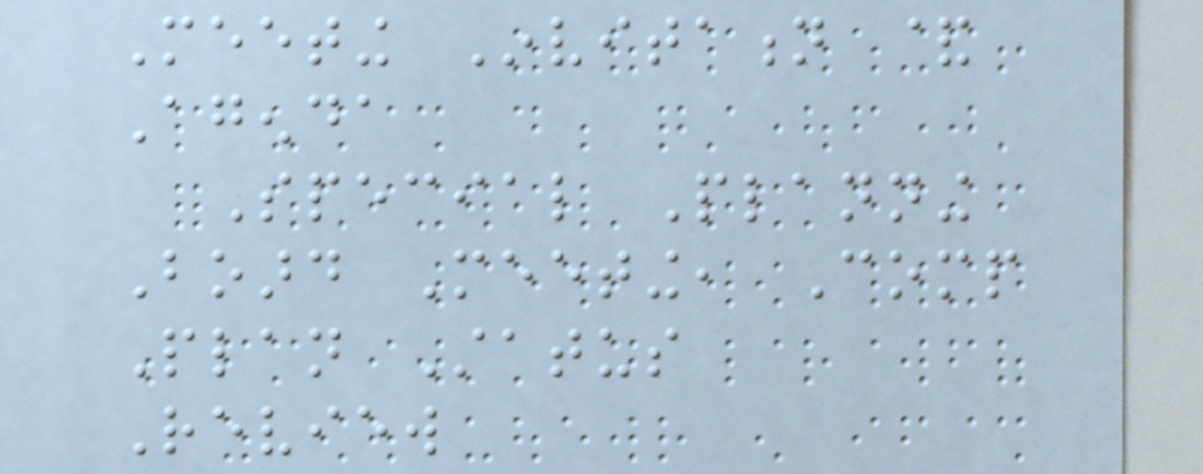Meeting Invitation &
Agenda
Special Planning
Board Meeting, Comp
Plan Status
Review
